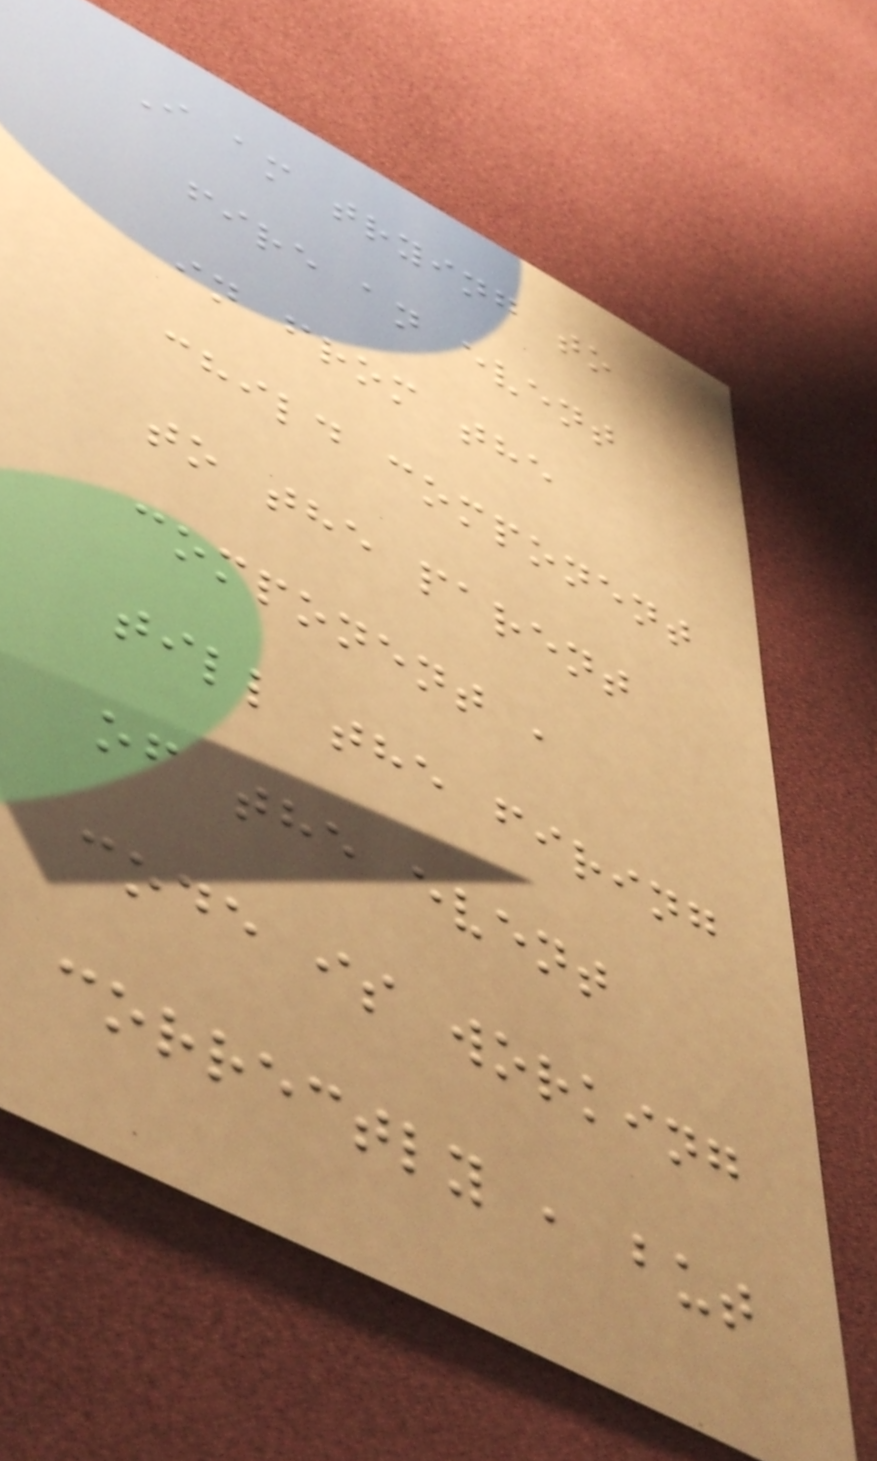I am trying to
fire an event
in from the
child component
to the parent
component ,
till the firing
of the event
code is working
correctly , but
